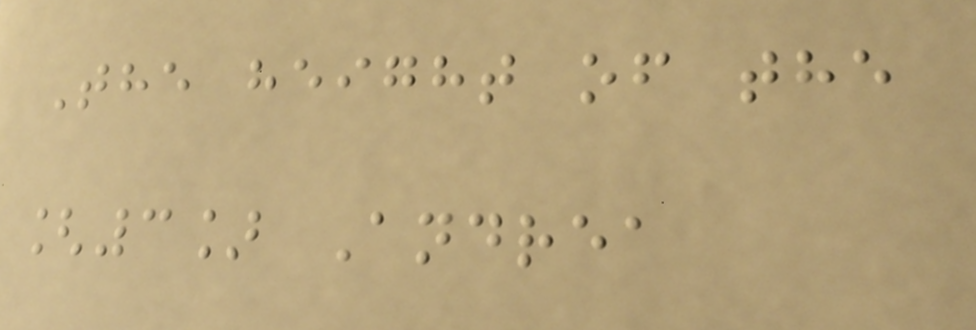The height of the
[3] Andrea
